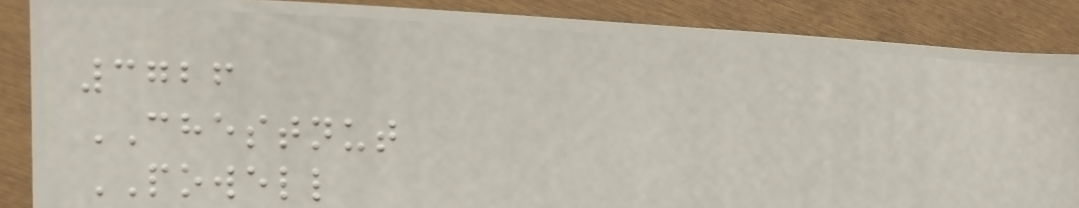3726
CHESTNUT
POWELL
